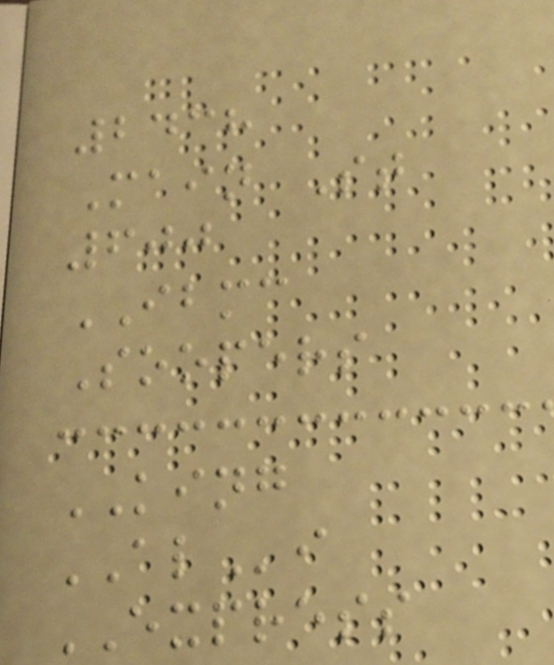2438
Main St
600
IBMC
Soopers
KING
ALi
EXPRESS
